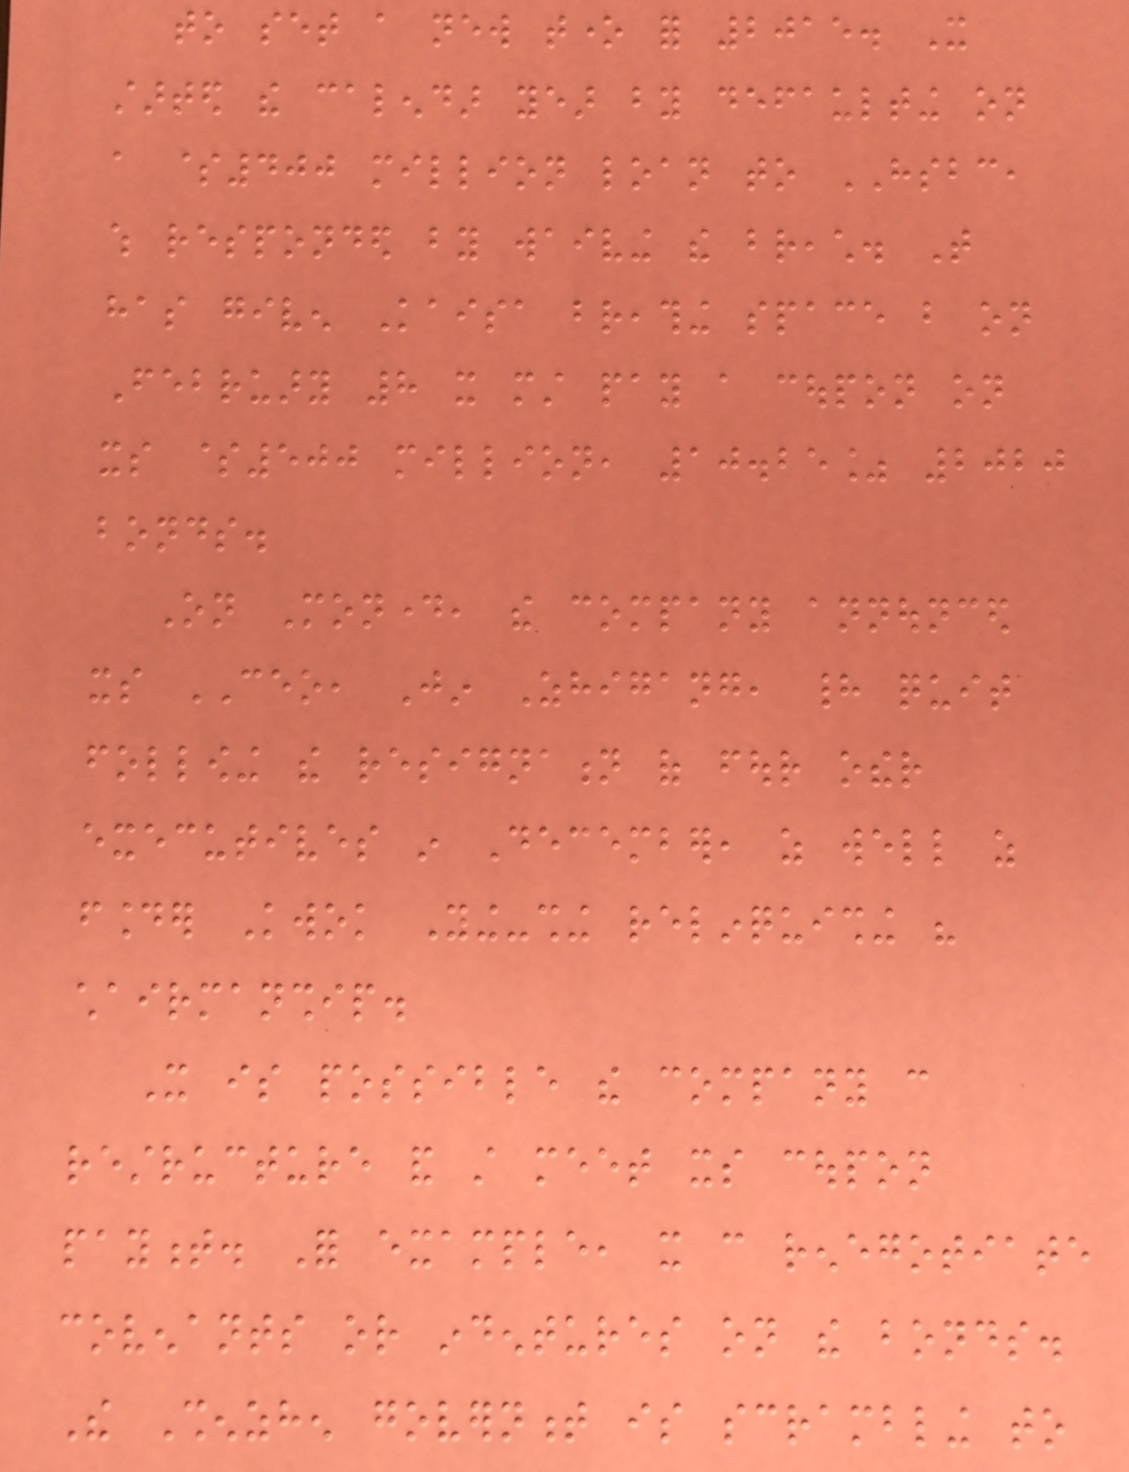to set a new tone for 2015. It
started the calendar year by defaulting on
a $400 million loan to HSBC,
which responded by waiving the breach. That
has given Kaisa breathing space but on
February 8 it must pay a coupon on
its $500 million, 10.25% 2020
bonds.
On Monday, the company announced
its CEO, Jin Zhigang, had quit
following the resignation of four other
executives in December, as well as
founder Kwok Ying-shing relinquishing his
chairmanship.
It is possible the company can
restructure and still meet its coupon
payment. For example, it can renegotiate
covenants or indentures on the bonds.
The Shenzhen government is scrambling to
